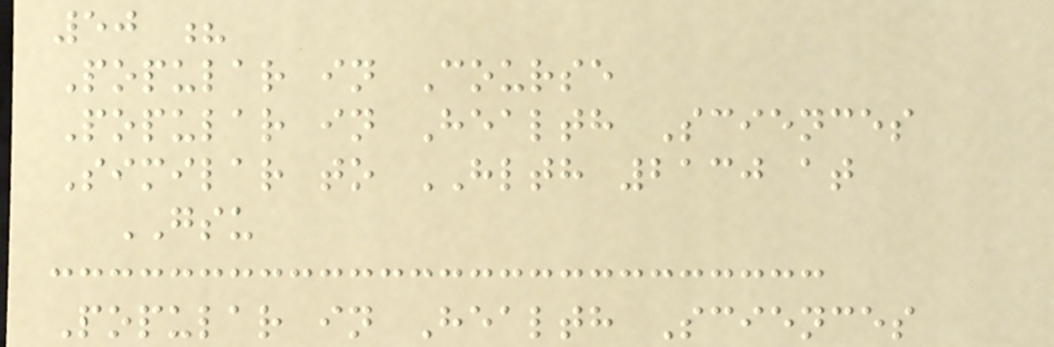50 ?
Popular in Course
Popular in Health Sciences
Similar to HLTH 2130 at
GSU
Popular in Health Sciences
